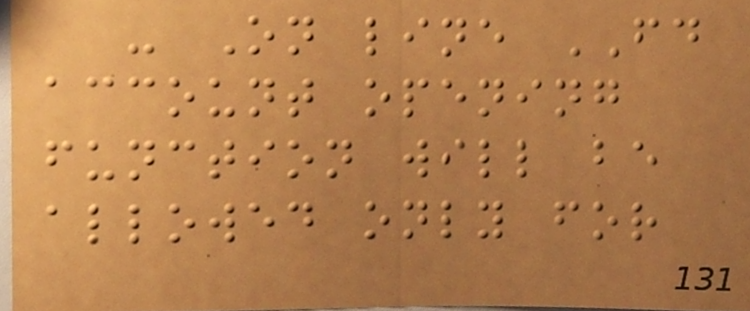- On line FD
account opening
function will be
allowed only for
